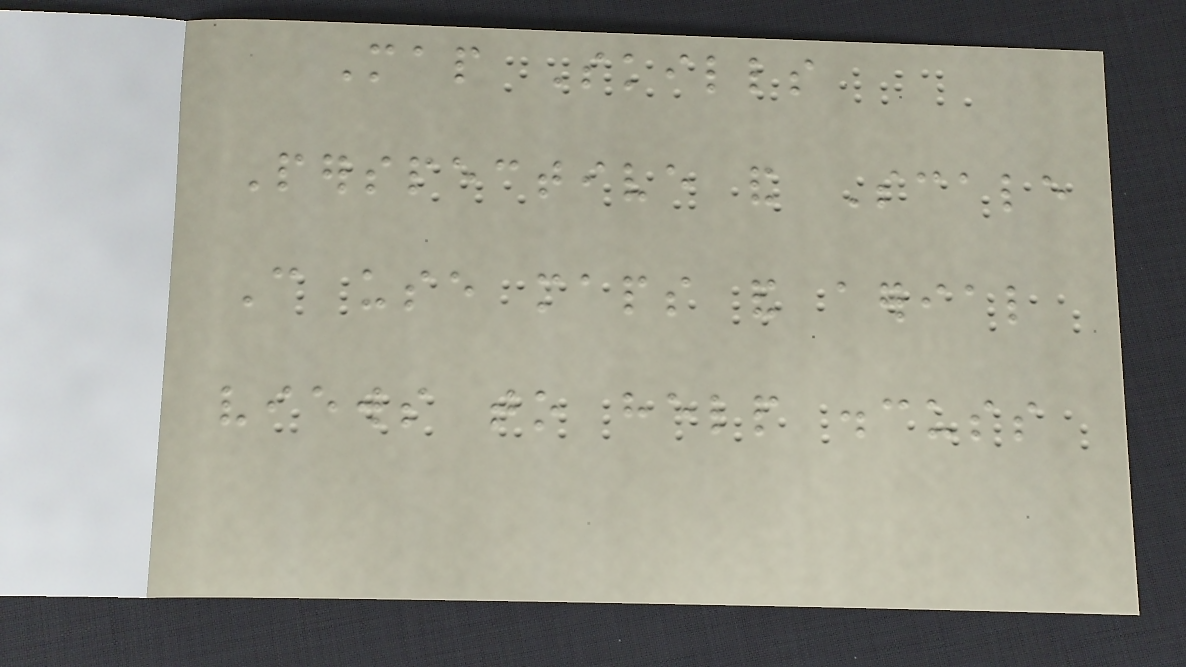Map Skills
Perspective and Scale
Can use maps and aerial
views to help discuss
